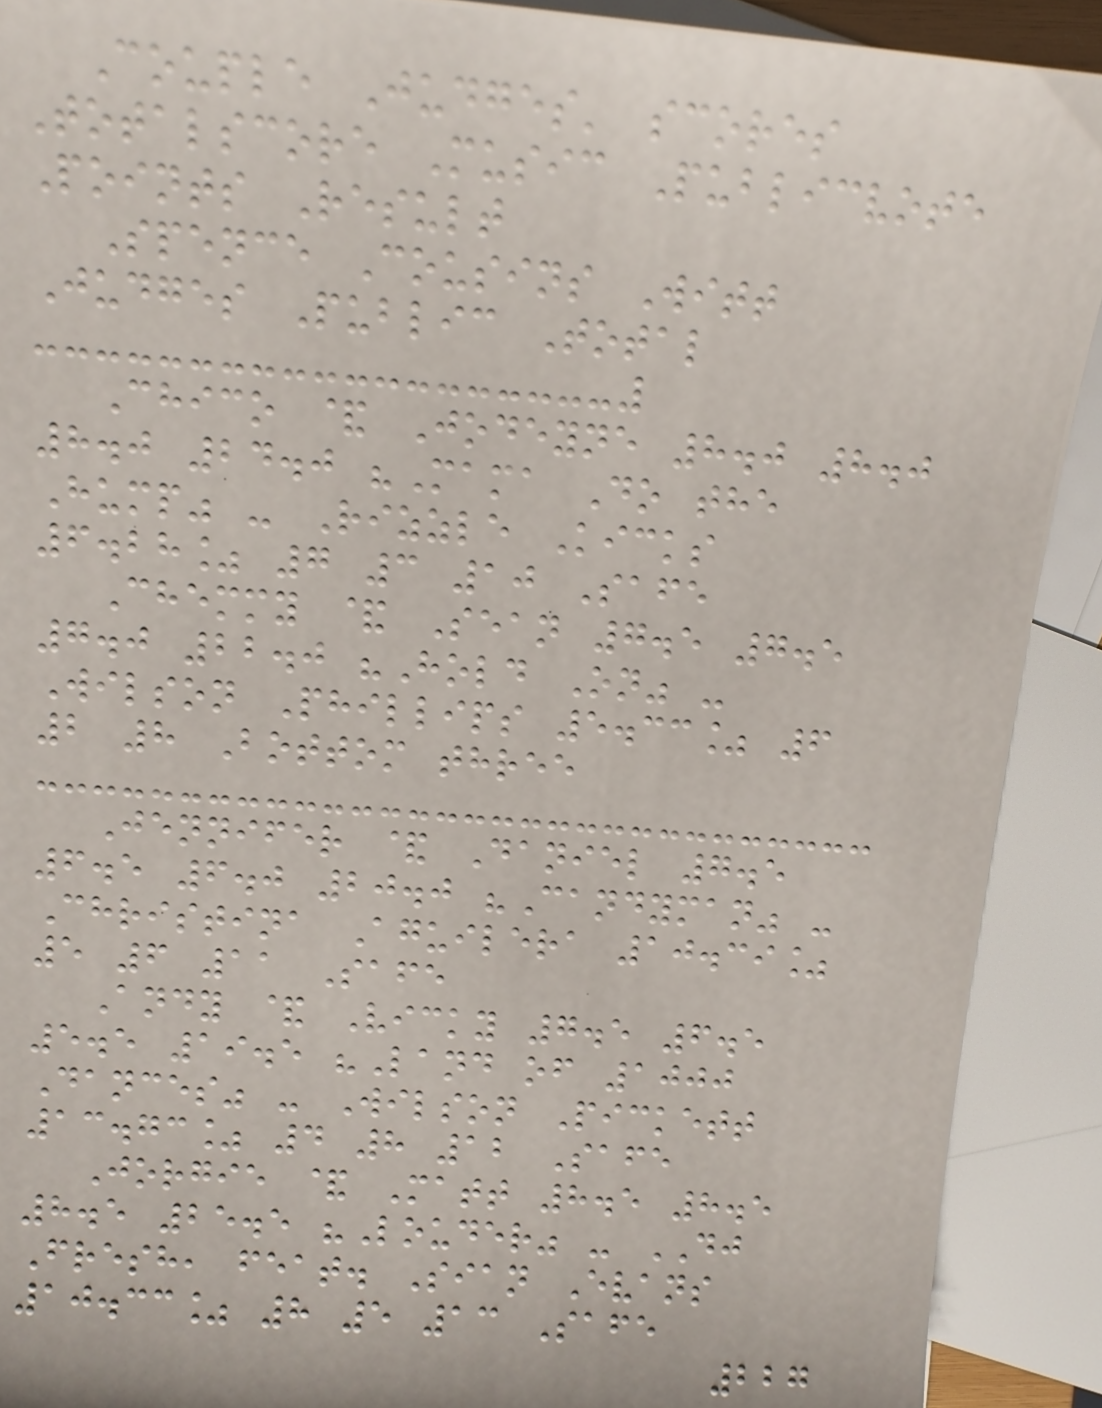Couple Judges' scores
Totalscore Music Publicvote
Points Result
Spence Cousins Witt
Judges Public Total
Chico & Jodeyne 8.0 8.0
8.0 24.0 "Mama Do the
Hump" - Rizzle Kicks
6.28% 7 3 10 Safe
Chemmy & Sean 7.5 7.5
7.0 22.0 "Hold On" -
Wilson Phillips 5.33% 6
2 8 Bottom three
Jennifer & Daniel 7.5
6.5 6.0 20.0 "Candyman" -
Christina Aguilera 10.39%
5 6 11 Safe
Andy & Vicky 7.5 6.5
5.5 19.5 "Land of 1000
Dances" - Wilson Pickett
13.73% 4 8 12 Safe
Jorgie & Matt 8.5 8.5
8.5 25.5 "Louder" - DJ
Fresh, feat. Sian Evans
10.33% 8 5 13 Safe
227
